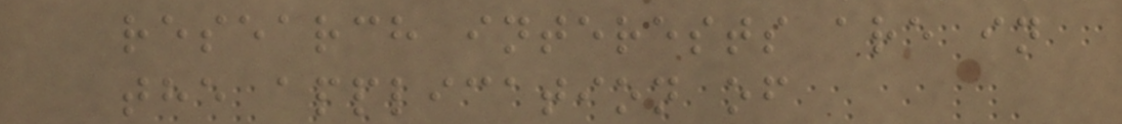research interests are in
the application of
